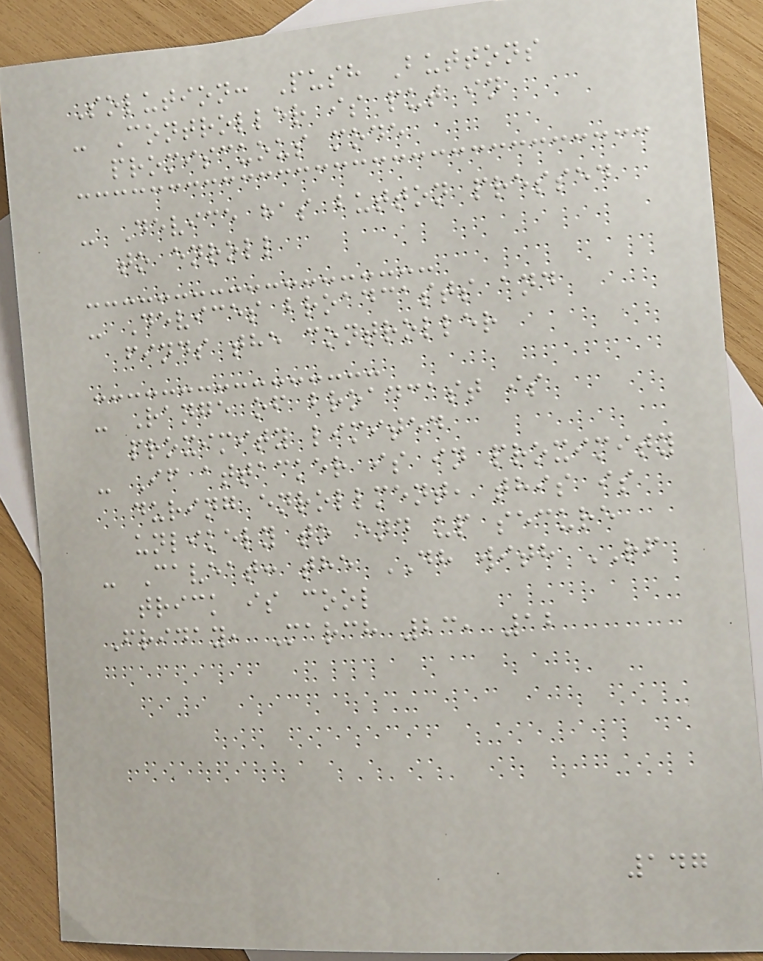Solution: Push Buttons
- Controller is put in
promiscuous mode
- Device has button pressed
to enroll
- Devices broadcasts and
finds the controller
- Range of broadcast is
proximity limited
- If attacker is in proximity
during enrollment, this is
unlikely to end up secure
- Caveat: the DH with RF
trick is cool
Friday, March 23, 12
147
